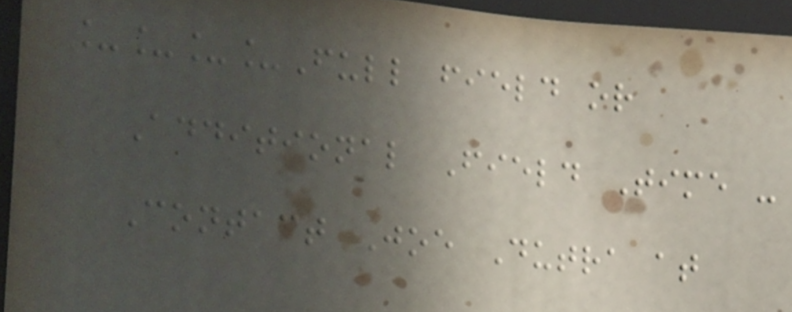____Full field or
Additional Field Time -
Contact Joe Dutra at
